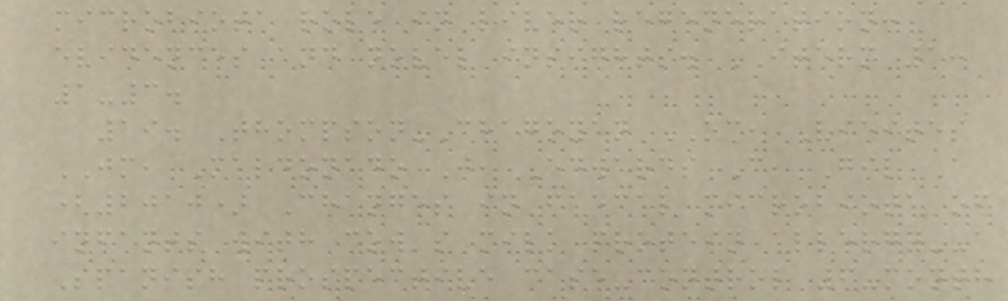microbiota role in liver regeneration:
evidences and novel insights. ITERM 1:
1-3.
19. Thompson-Chagoyan OC, Vieites
JM, Maldonado J, Edwards C, Gil A
(2010) Changes in faecal microbiota of
infants with cow's milk protein allergy--a
Spanish prospective case-control 6-month
